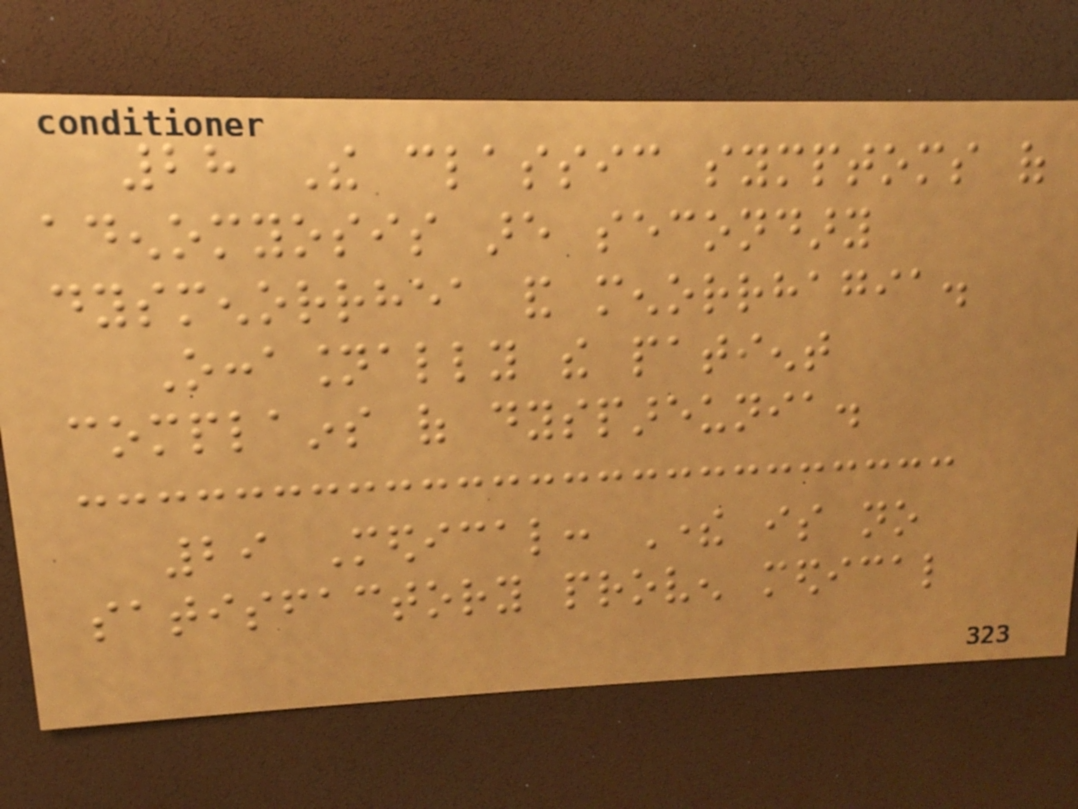28 The classic symptoms of
adenomyosis are secondary
dysmenorrhea and menorrhagia.
Occasionally the patient
complains of dyspareunia.
29 Medical: There is no
satisfactory proven medical
